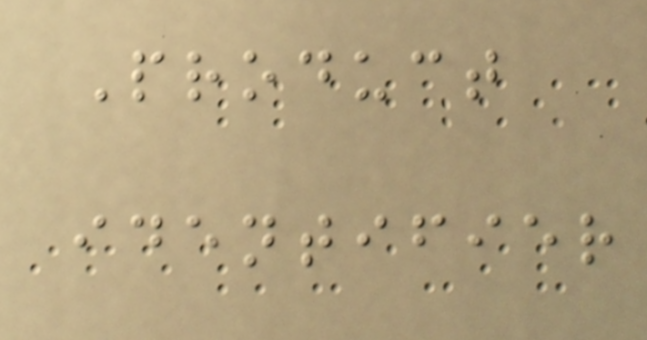Product
identifier
